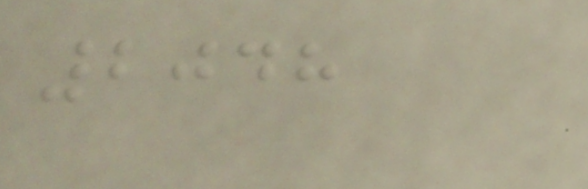2048
